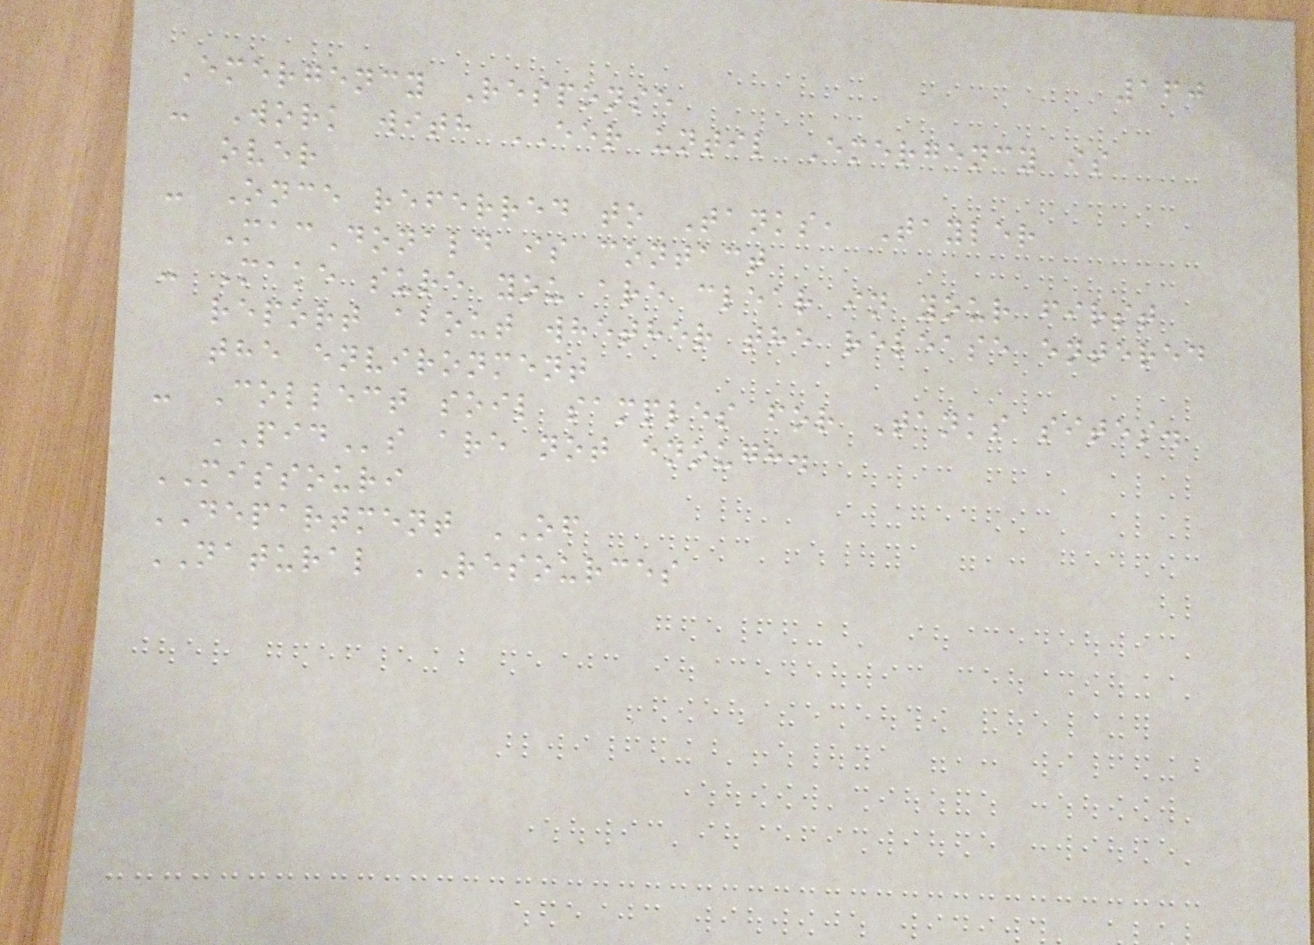160
Emergency Response
- Work with EER until Emergency is
over
- Once referred to Tanks, Tayler
MacDonald is contact
- Make sure you are clear in your first
report about whether the release entered
the environment
- Collect soil samples for Tanks sites.
PIDs are not enough.
MISSOURI
DEPARTMENT OF
NATURAL RESOURCES
